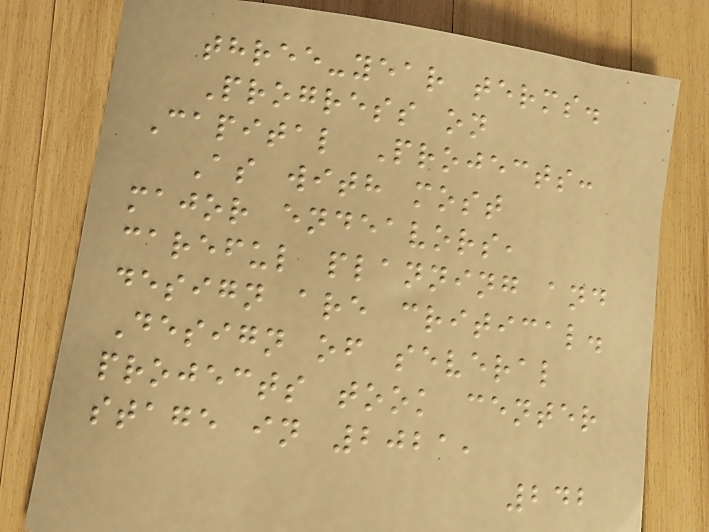three-year terms.
Progress on
Capital Projects:
As with most
major endeavors,
careful planning and
design are critical.
Design of several
projects took center
stage in 2021,
242
